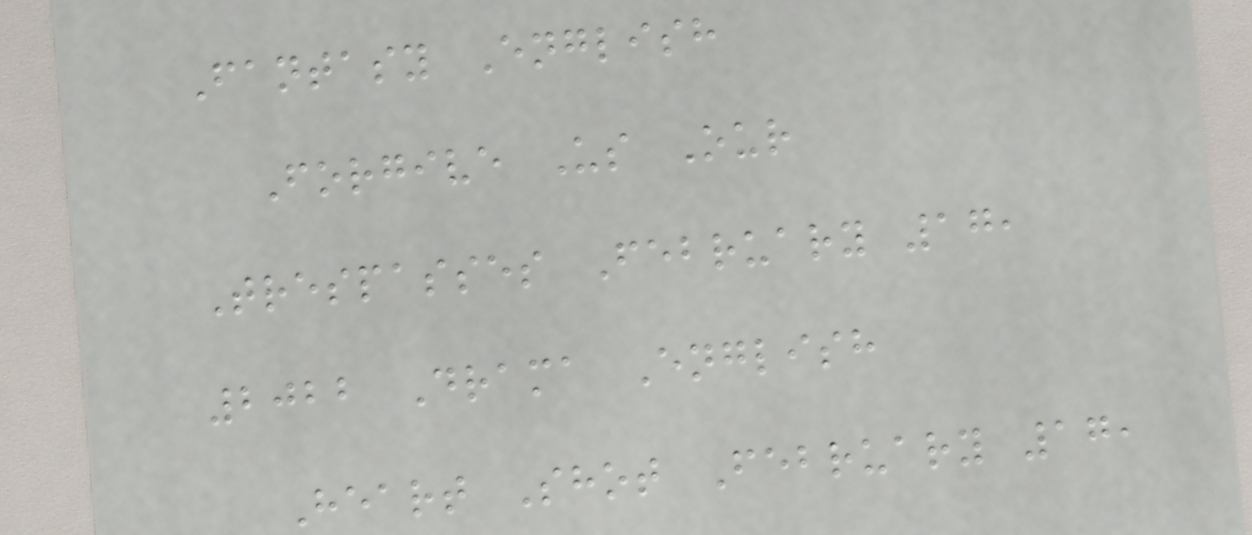Fantasy English
Forgive Us Our
Trespasses February 17,
2022 Drama English
Heart Shot February 17,
